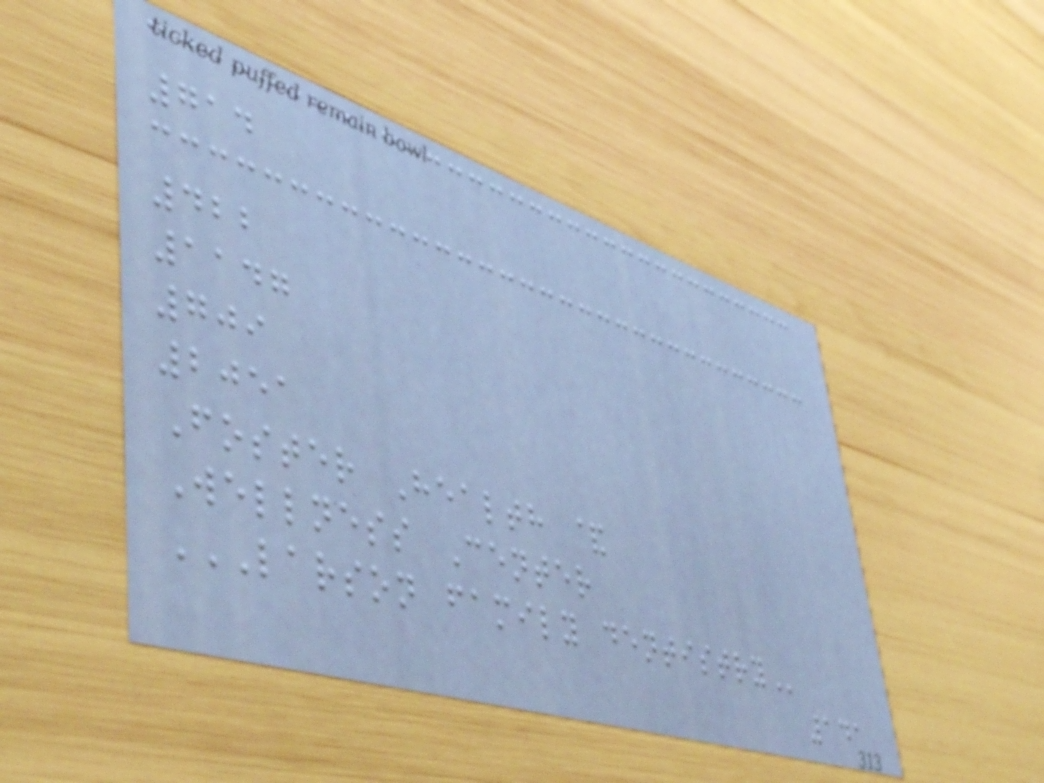714
422
1147
709
2051
Foster Health &
Wellness Center
LARSON FAMILY DENTISTRY
141
